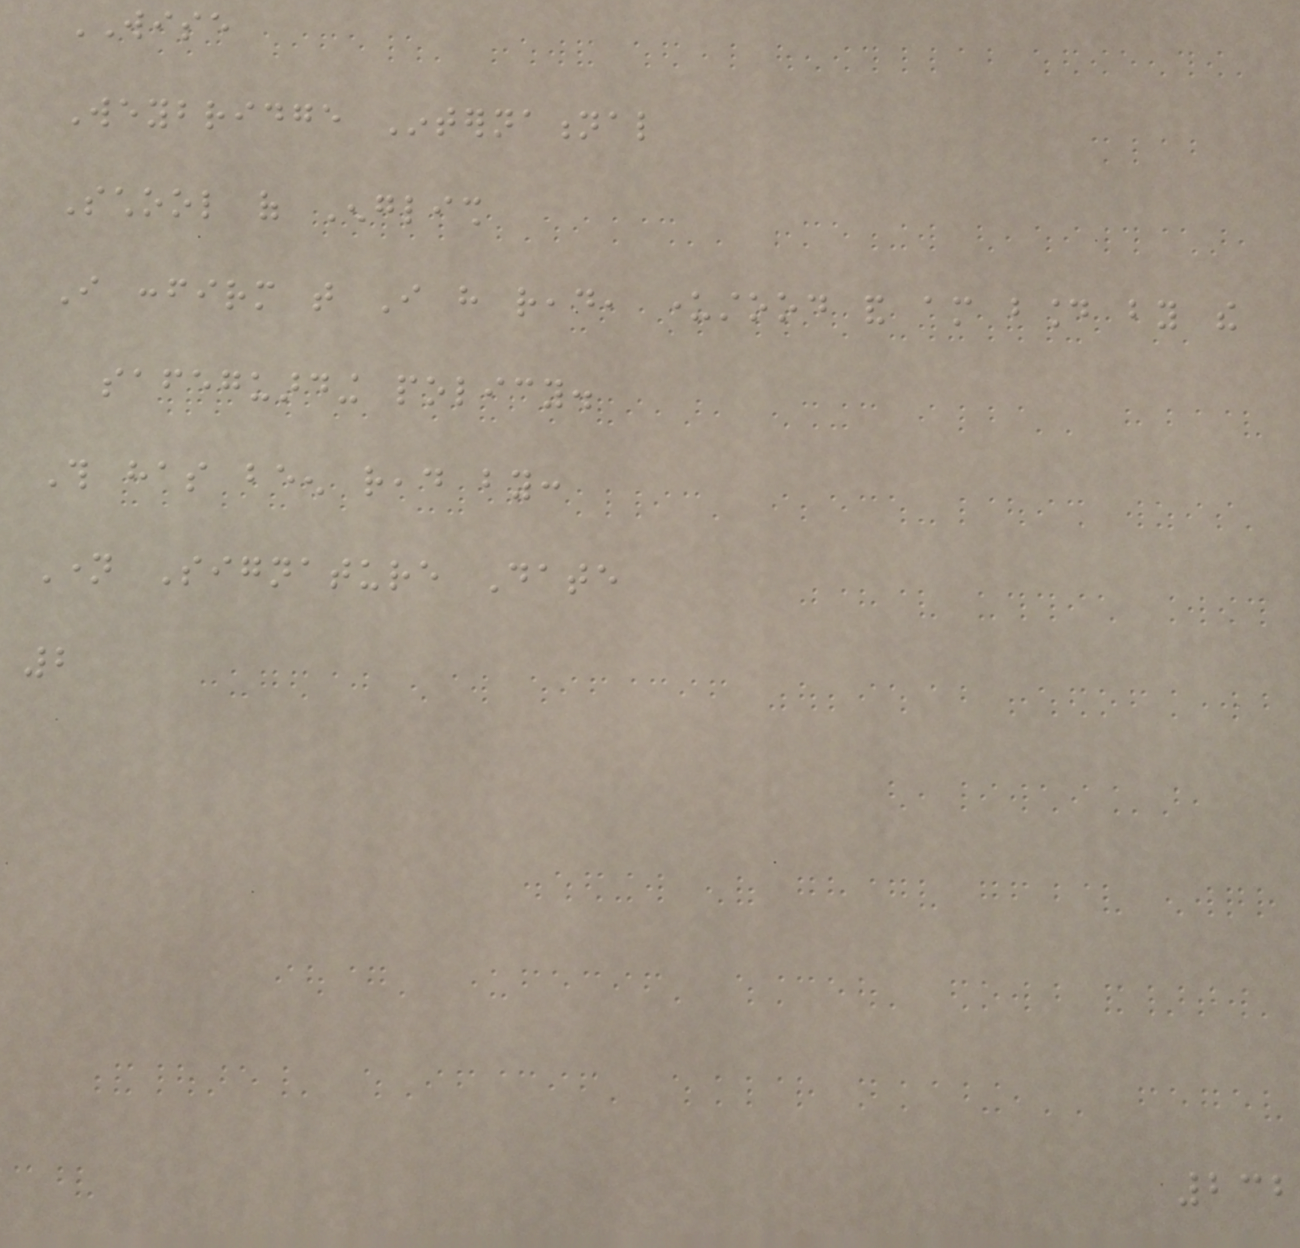WISE
Weybridge International
School of English
I confirm that I have read, understood and am bound by the
safeguarding policy.
This has been read by:
Name Signature Date
2
232
